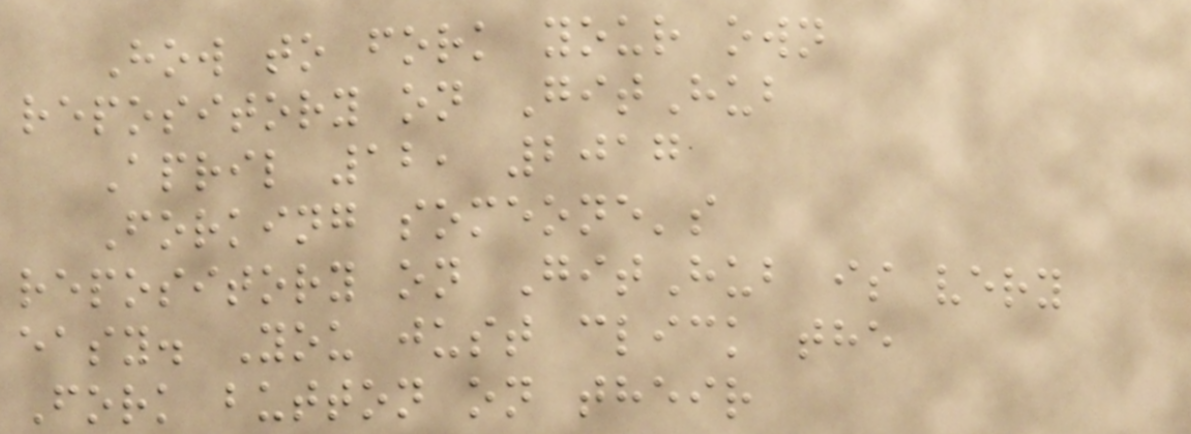How to fork your own
repository on GitHub
April 12, 2017
Forking someone's
repository on GitHub is very
easy. You just click the
Fork button on their
